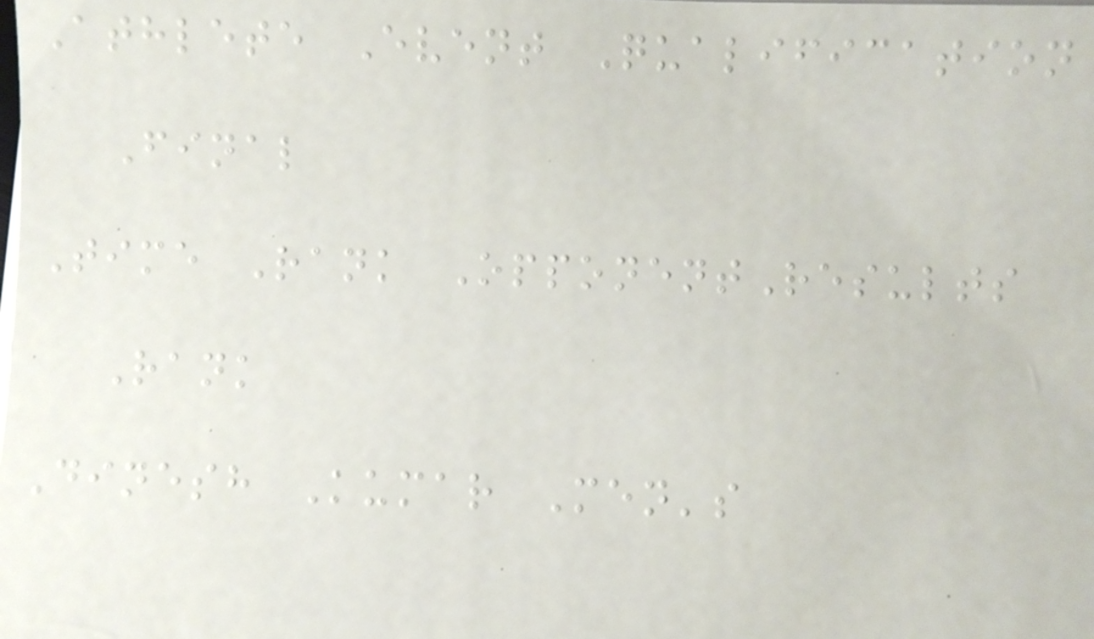Athlete Event Qualification
Final
Time Rank OpponentResults
Rank
Dinesh Kumar Men's
